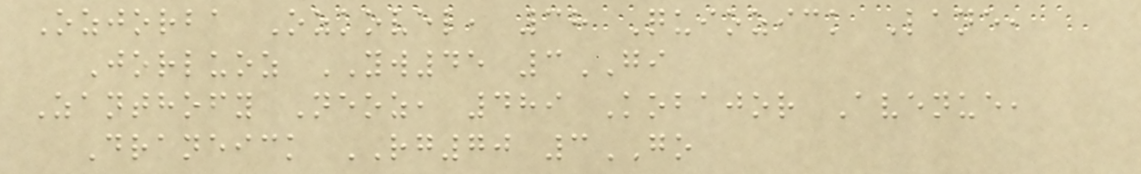Ozjorba Ozkovel, 38 Quiozick Lane,
Jorluoz YW45 3GI
Zanthofy Neoz, 489 Kobajor Avenue,
Draneick RG70 3GO
